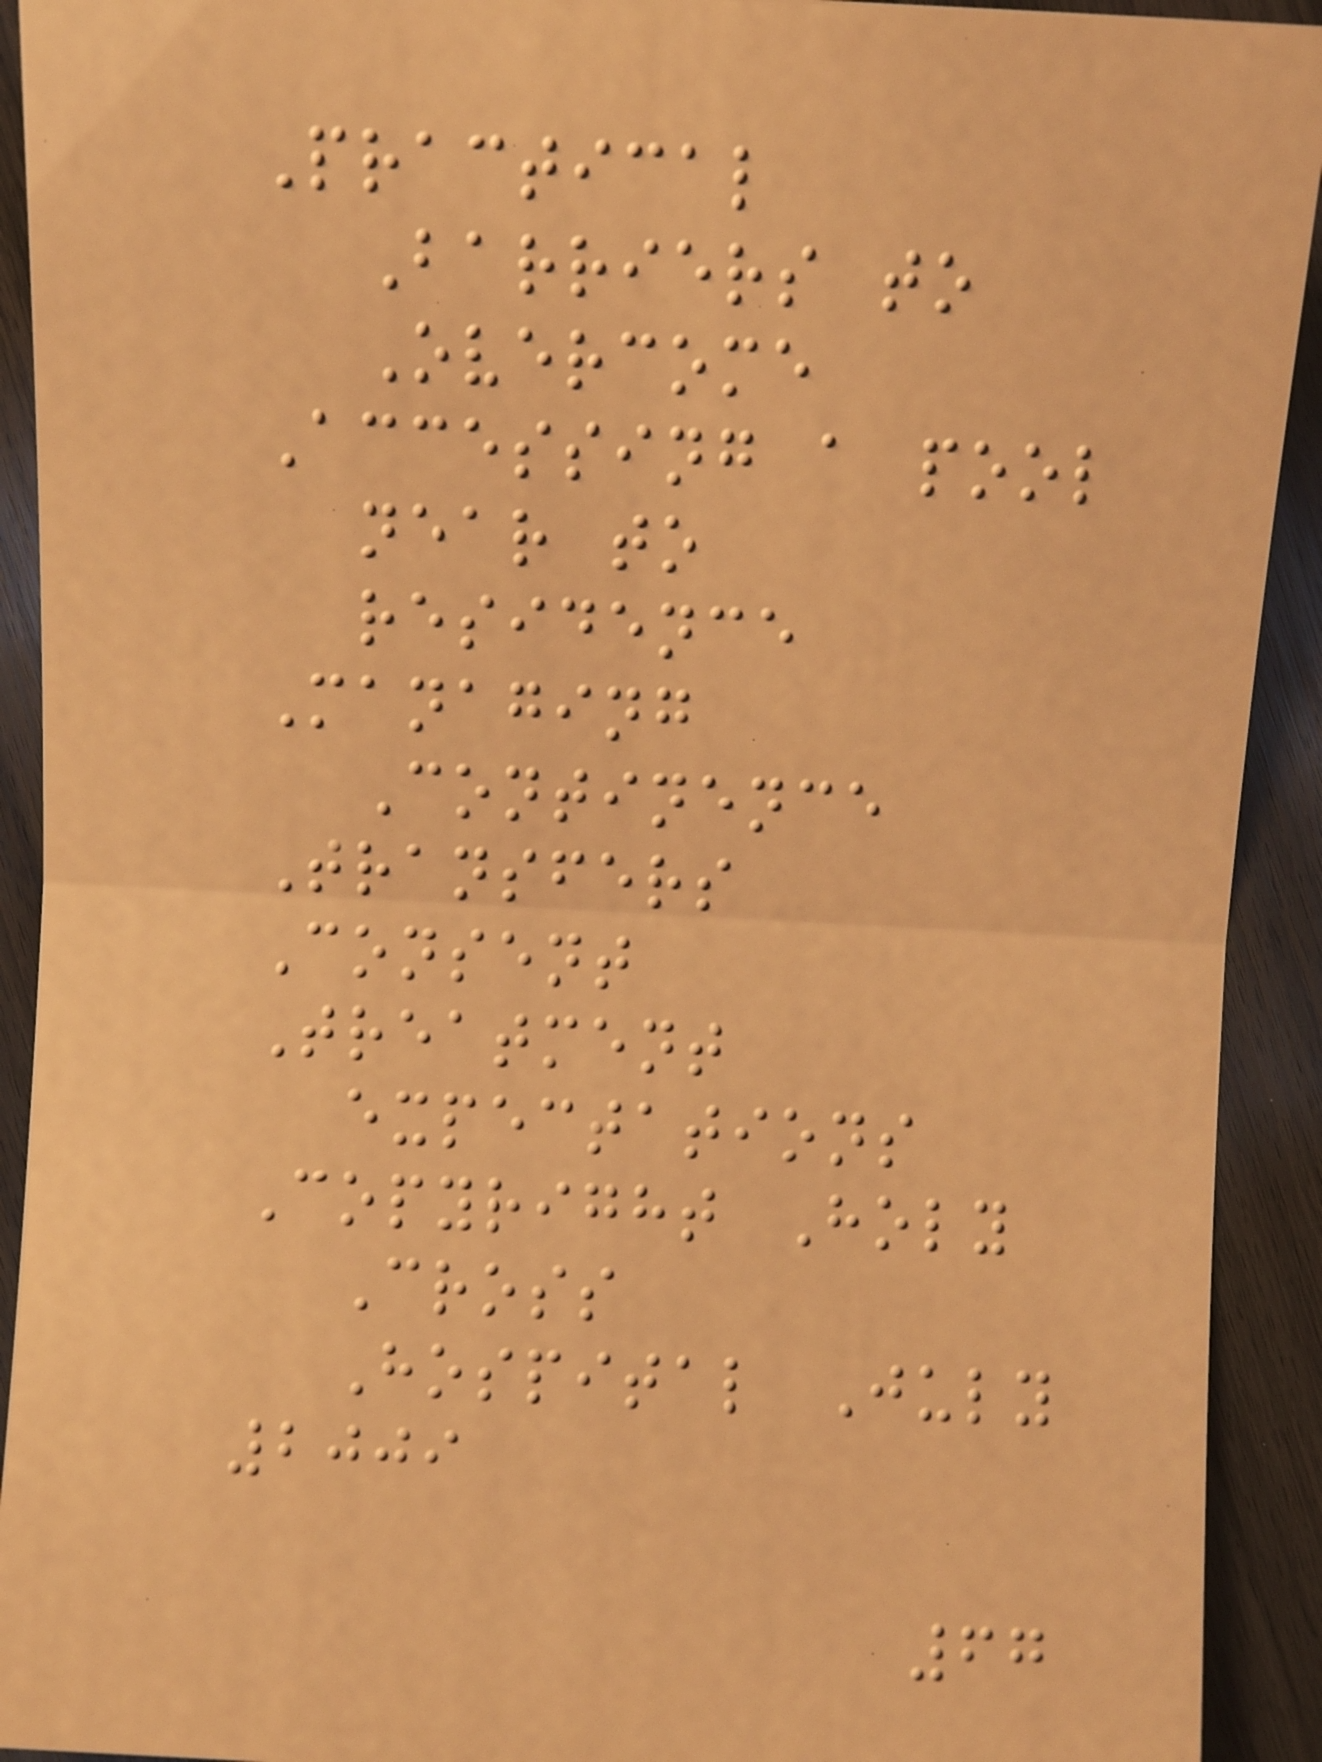Practical
Barriers to
Overcome
Accessing a pool
near to
residence
Managing
Continence
Transfers
Consent
Treatment
expectations
Copyright Holy
Cross
Hospital July
2009
67
